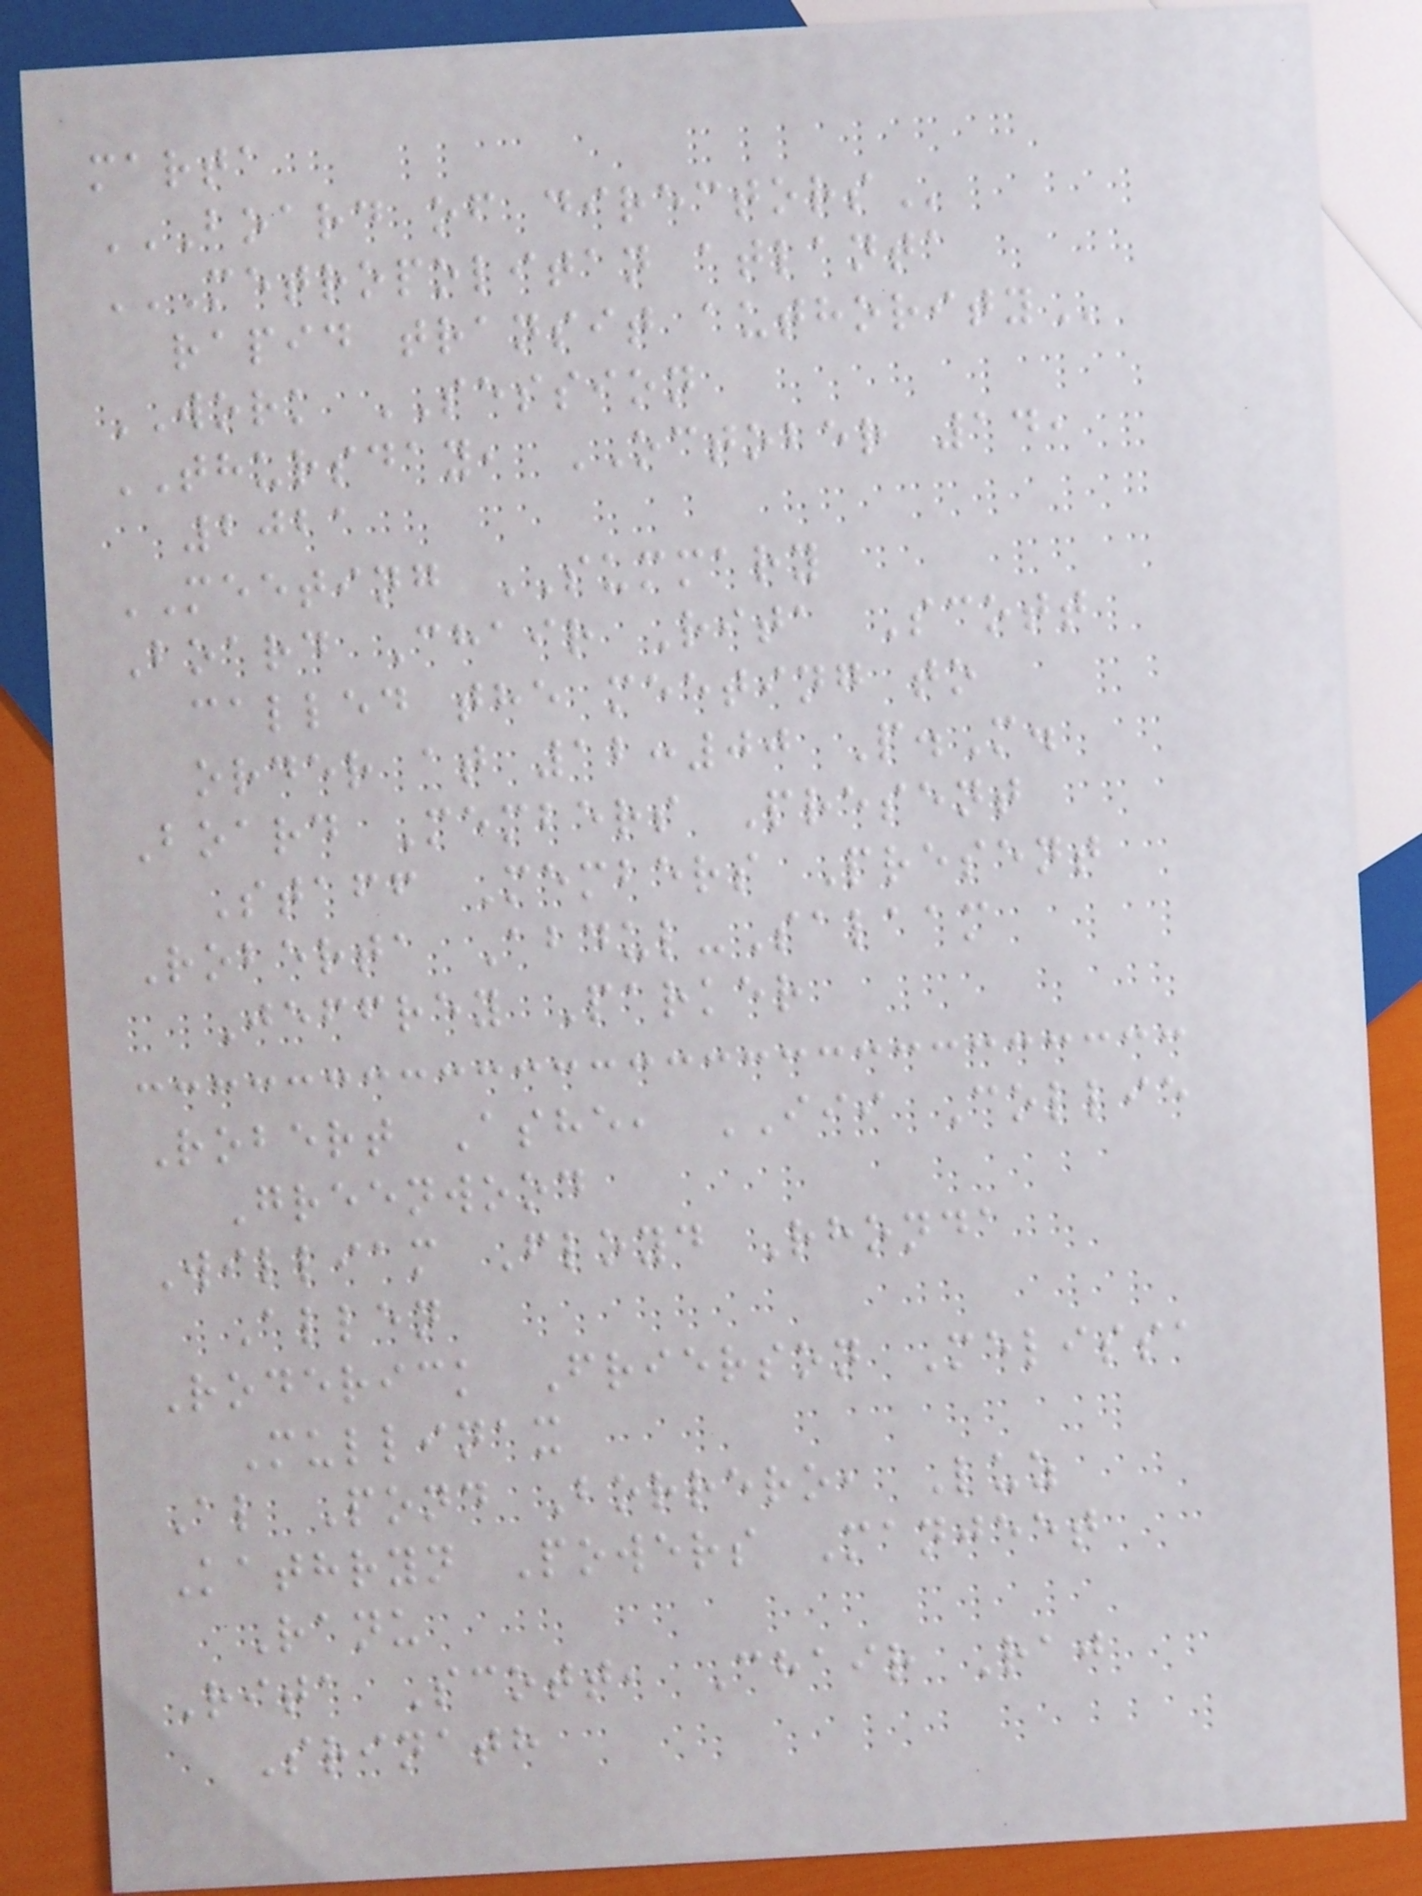marta
BOARD OF DIRECTORS
METROPOLITAN ATLANTA
RAPID TRANSIT AUTHORITY
WORK SESSION
THURSDAY, OCTOBER 14,
2021
MEETING SUMMARY
Board Chair Rita Scott
called the meeting to
order at 12:00 P.M.
Board Members Present
Staff Members Present
Roberta Abdul-Salaam
Jeffrey Parker
Robert Ashe, III Collie
Greenwood
William Floyd Rhonda
Allen
Roderick Frierson Melissa
Mullinax
Al Pond Borrero, Luz
Kathryn Powers Manjeet
Ranu
Rita Scott, Chair Raj
Srinath
